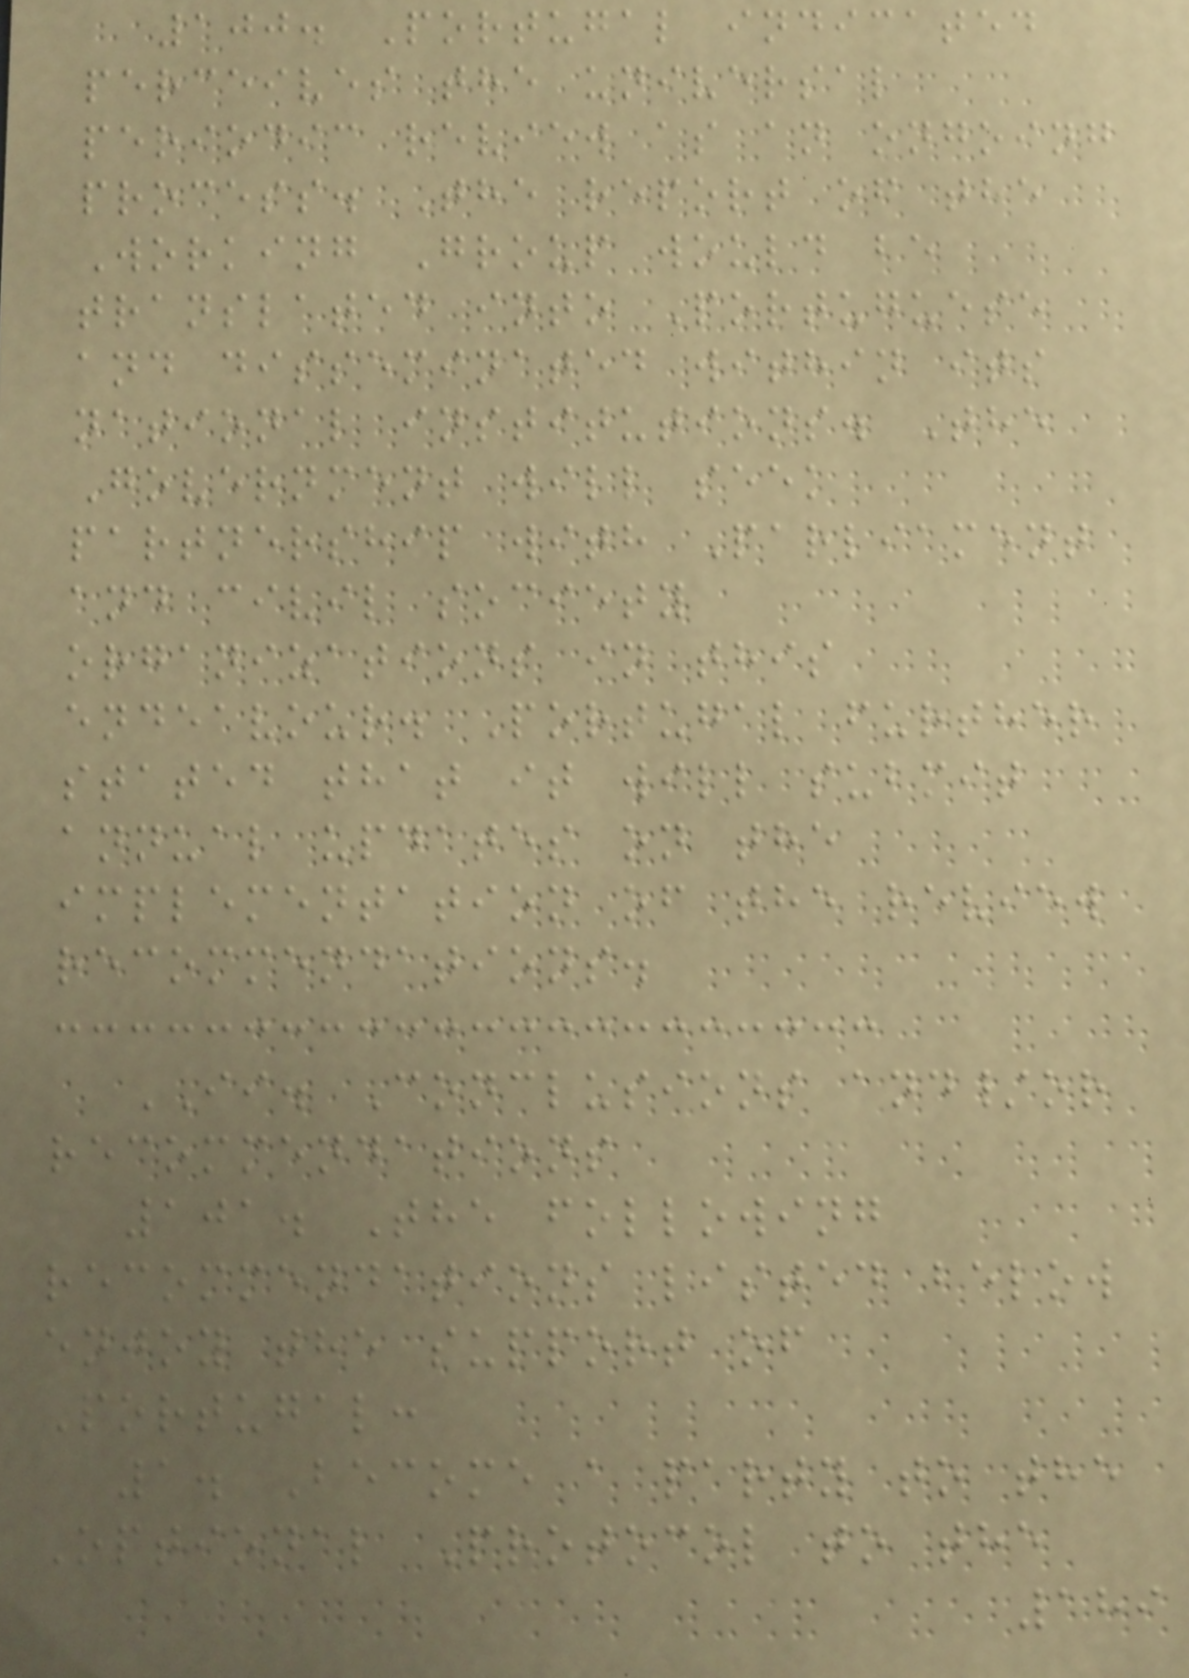100. Portugal indicated
perceives the universal
periodic review as an ongoing
process. The report of the
Working Group would be
translated into Portuguese
and disseminated within its
national institutions. The
Government will seek
partnership with Parliament
and civil society
organizations in this
endeavour. Portugal further
stated that it will submit
annual updates on the
implementation of the review
recommendations.
II. Conclusions and/or
recommendations
101. The following
recommendations listed below
enjoy the support of
Portugal:
1. Become a party to the
Optional Protocol to the
189
